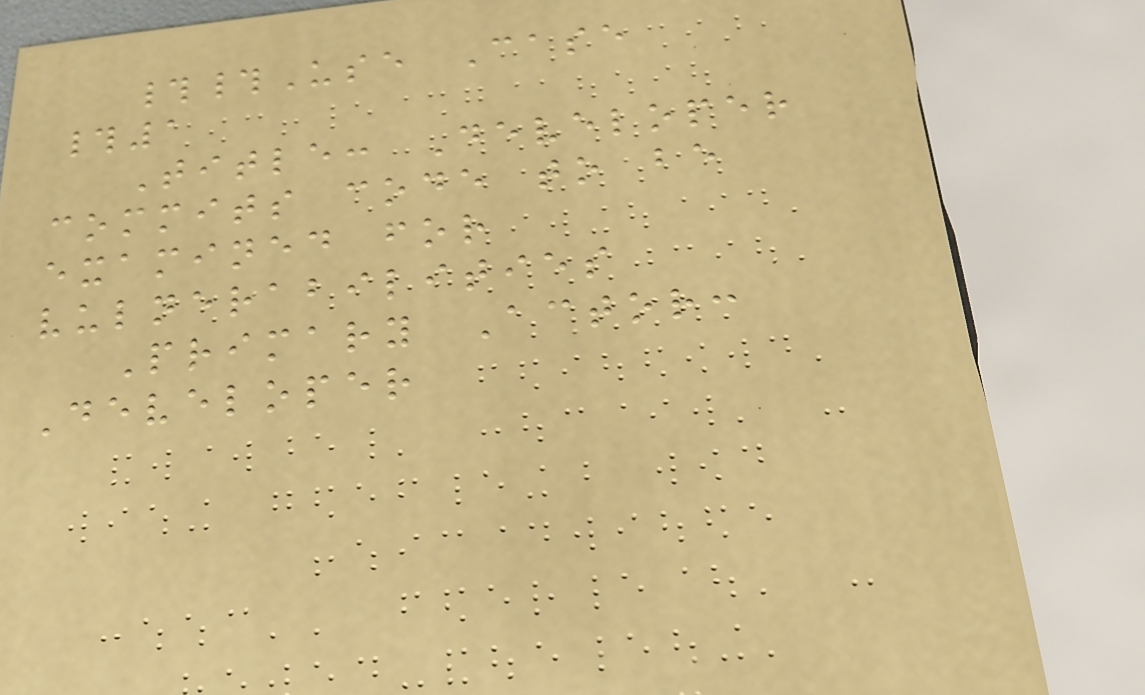##Use Case
#1
Title: Developer
commits code to be
examined for
vulnerabilities
Primary Actor:
Developer
